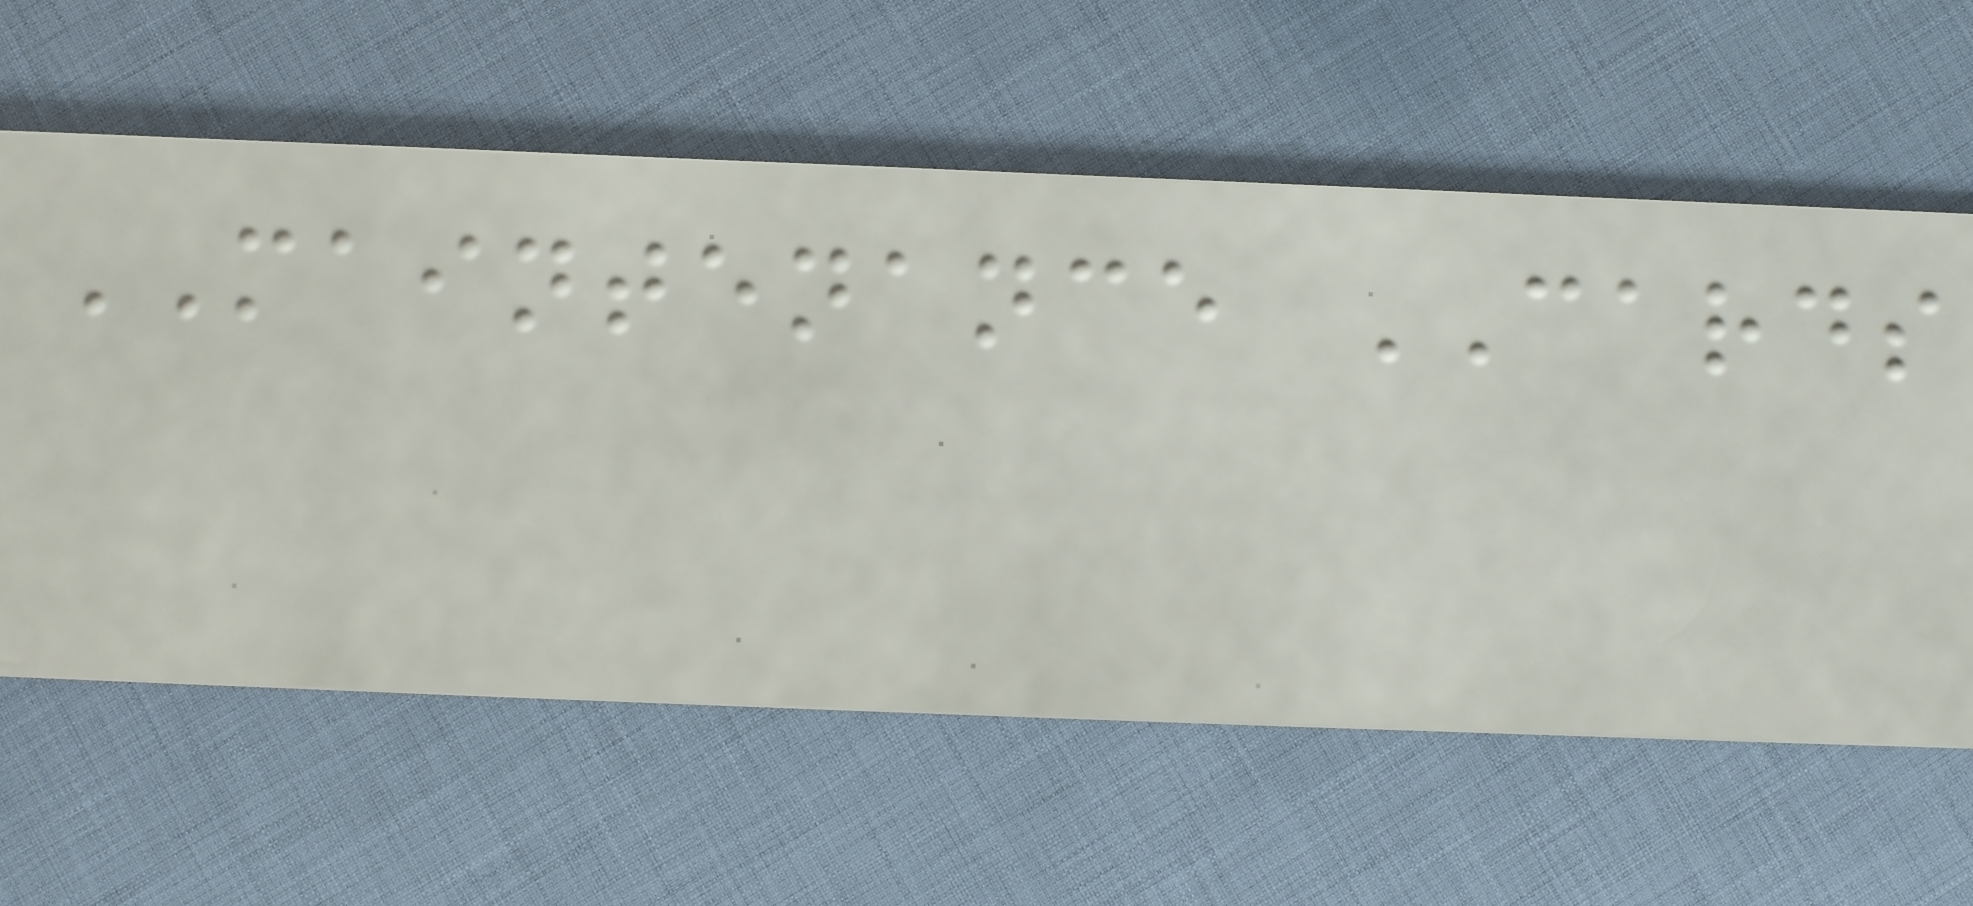MAINTENANCE CARDS
